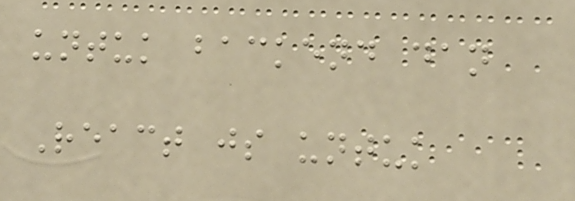untuk backend dan
React js untuk
